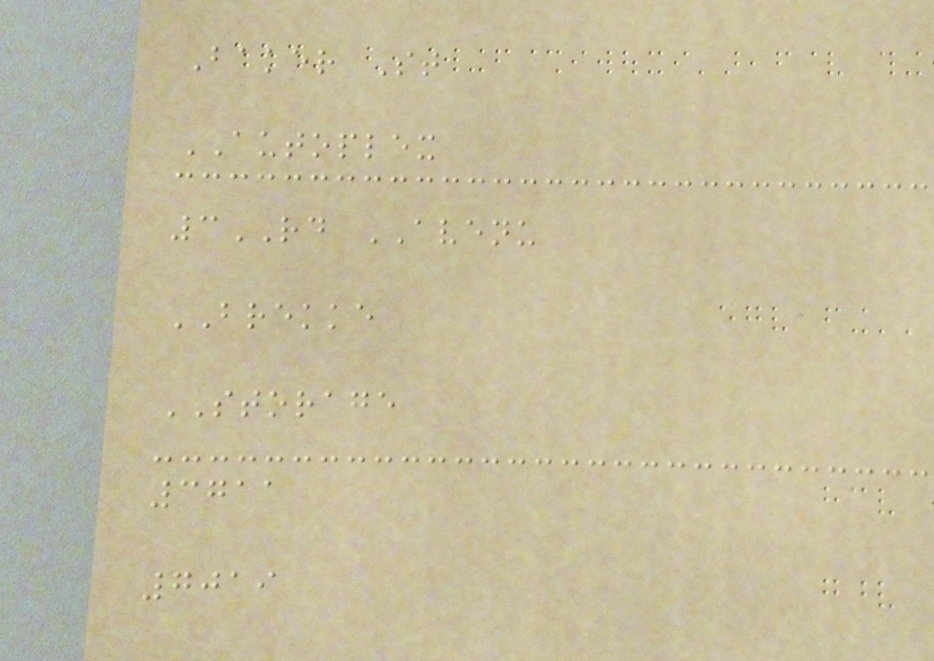Baker St
AUTOPLEX
3RD AVENU
BREKKE
STORAGE
3711
7019
